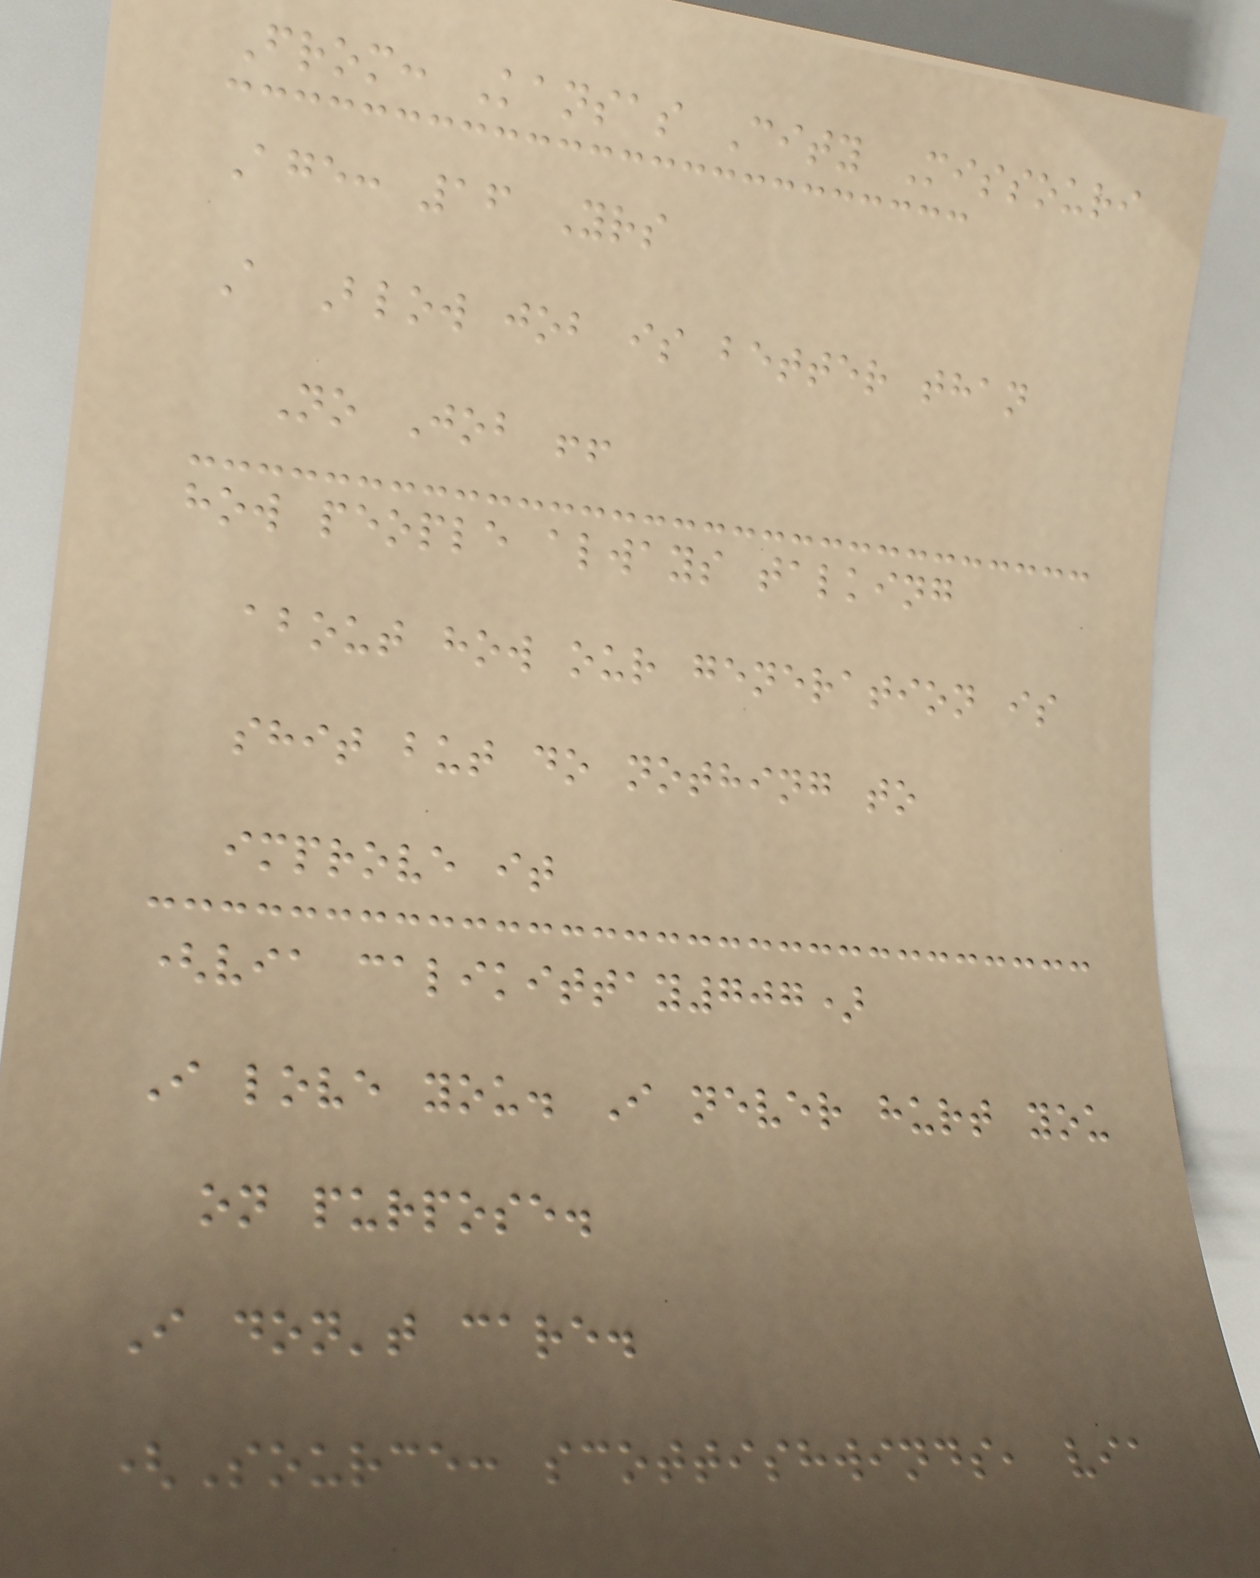From: Kansas City Missouri
Age: 16 Yrs
A Blow job is better than
No Job !!
how people always talking
about how our generation is
shit but do nothing to
improve it
(via calikittay707)
I love you. I never hurt you
on purpose.
I don't care.
(Source: scottishwinds, via
